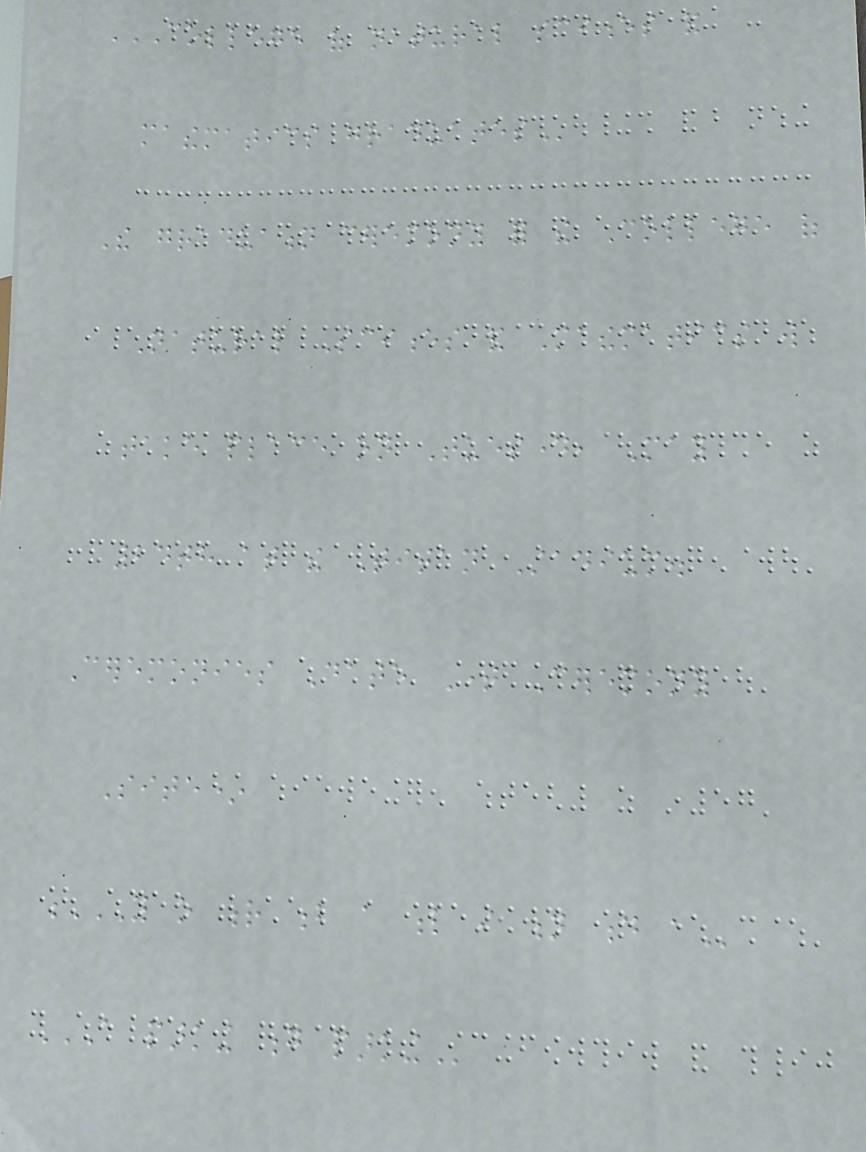COLLEGE OF NATURAL SCIENCES AND
MATHEMATICS GRADUATES
The graduation ceremony for the College of
Natural Sciences and Mathematics will
take place on Tuesday, May
24th at the Titan Stadium.
Ceremonies Date Time Ceremony
Site*
Y O R B A L I N D A
A PARKING G PARKING
